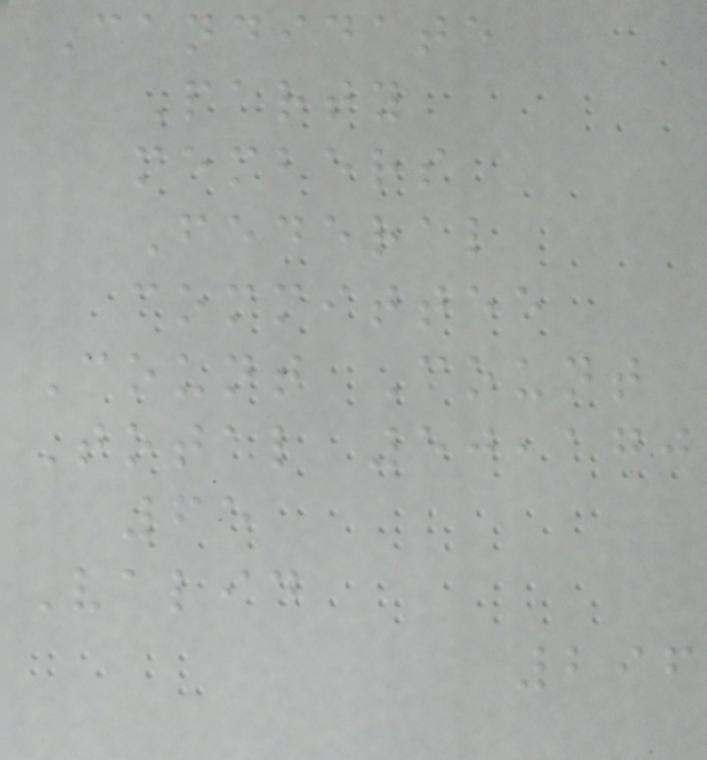Candidate
Party
members
Federal
committee
Count Count
Total 50,170
65
Valid
296
